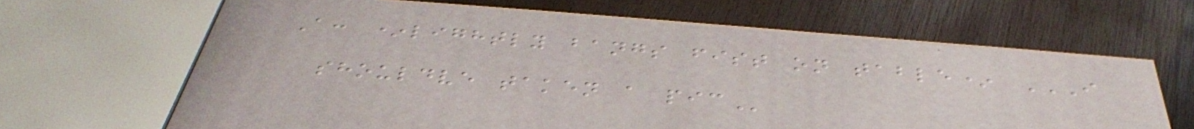A: *lightly bangs fist on table* I
SHOULDVE TAKEN A PIC
